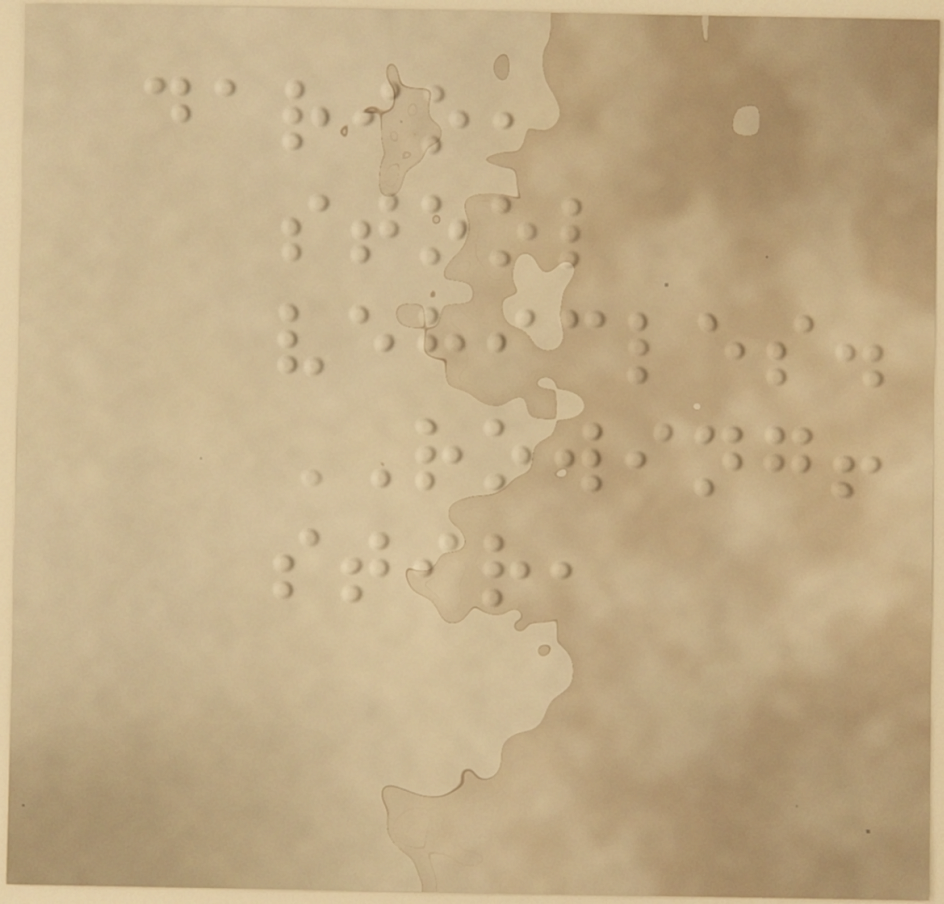dario,
stool
vehicles.
ROWING!
stir,
